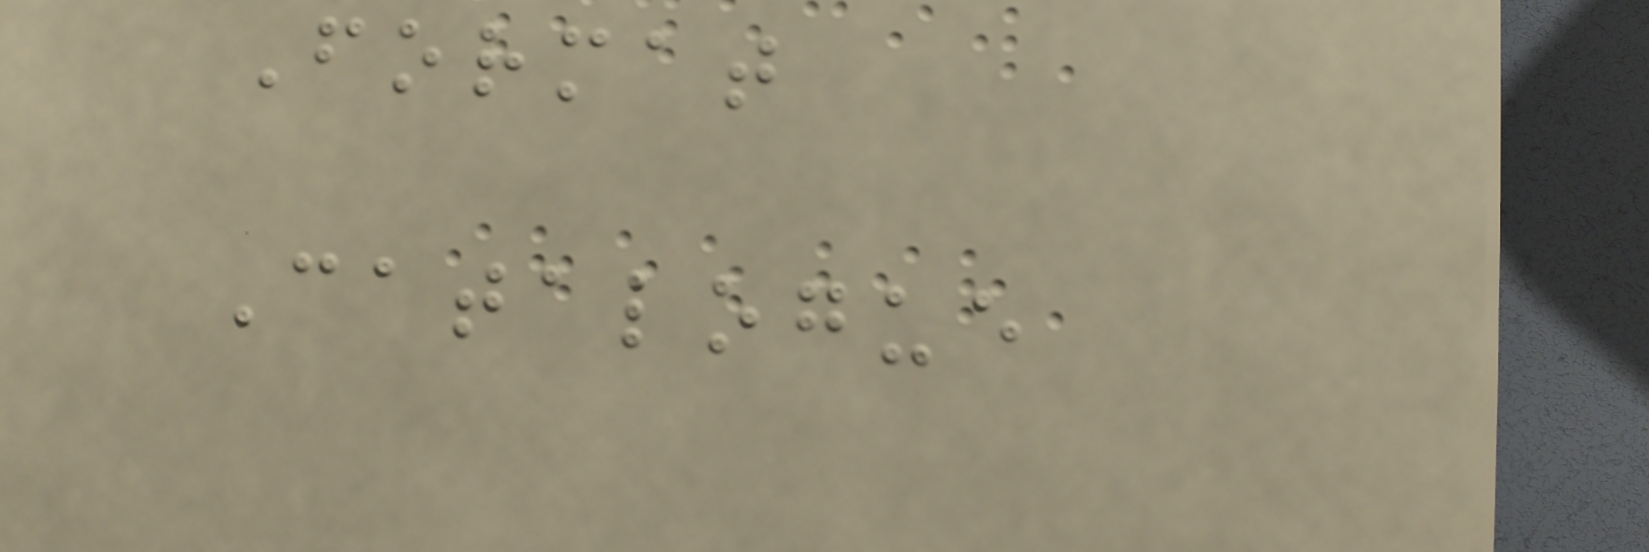Format
Catalogue
